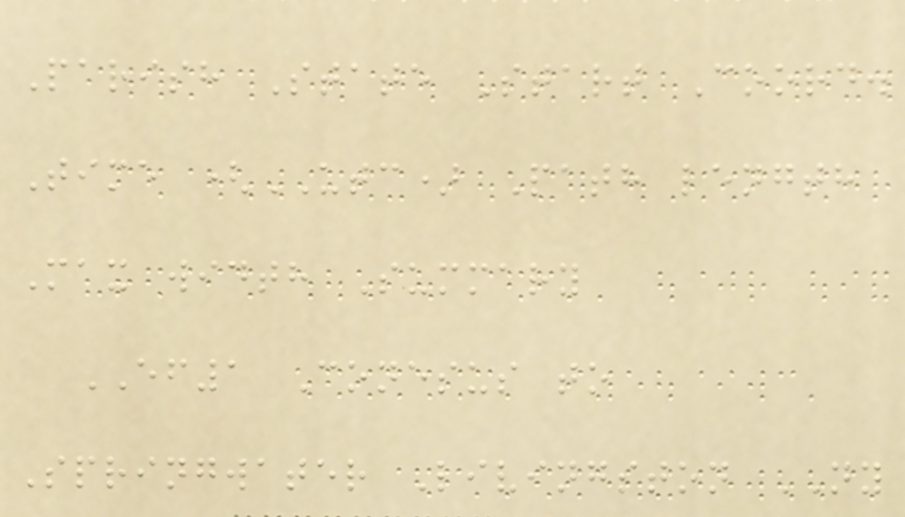Parish State Start Coord.
Time (UTC) Path length
Max width Summary
EF1 Conesus to
Springwater Livingston NY
